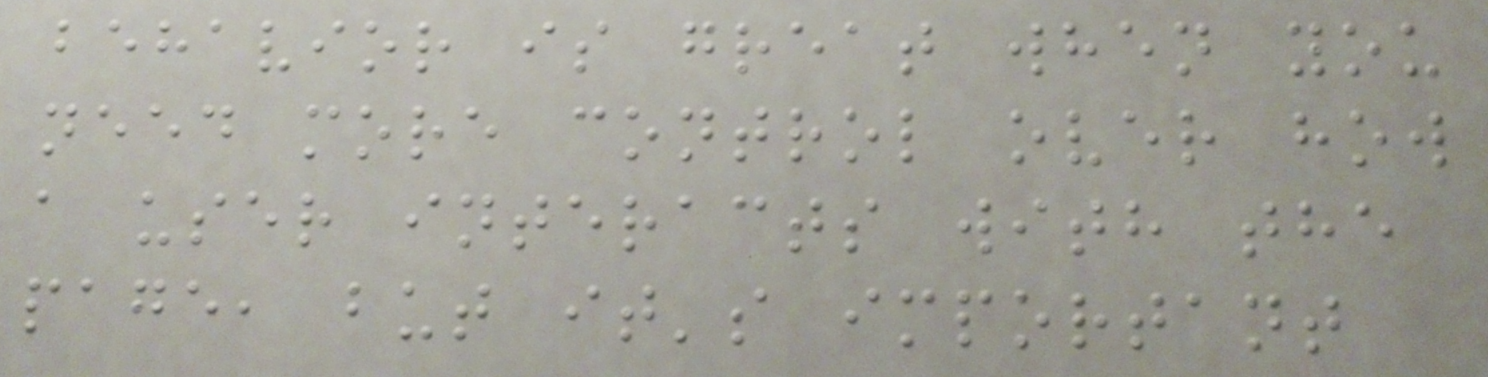behavior is great when you
need more control over how
a user interacts with the
page, but it's important
